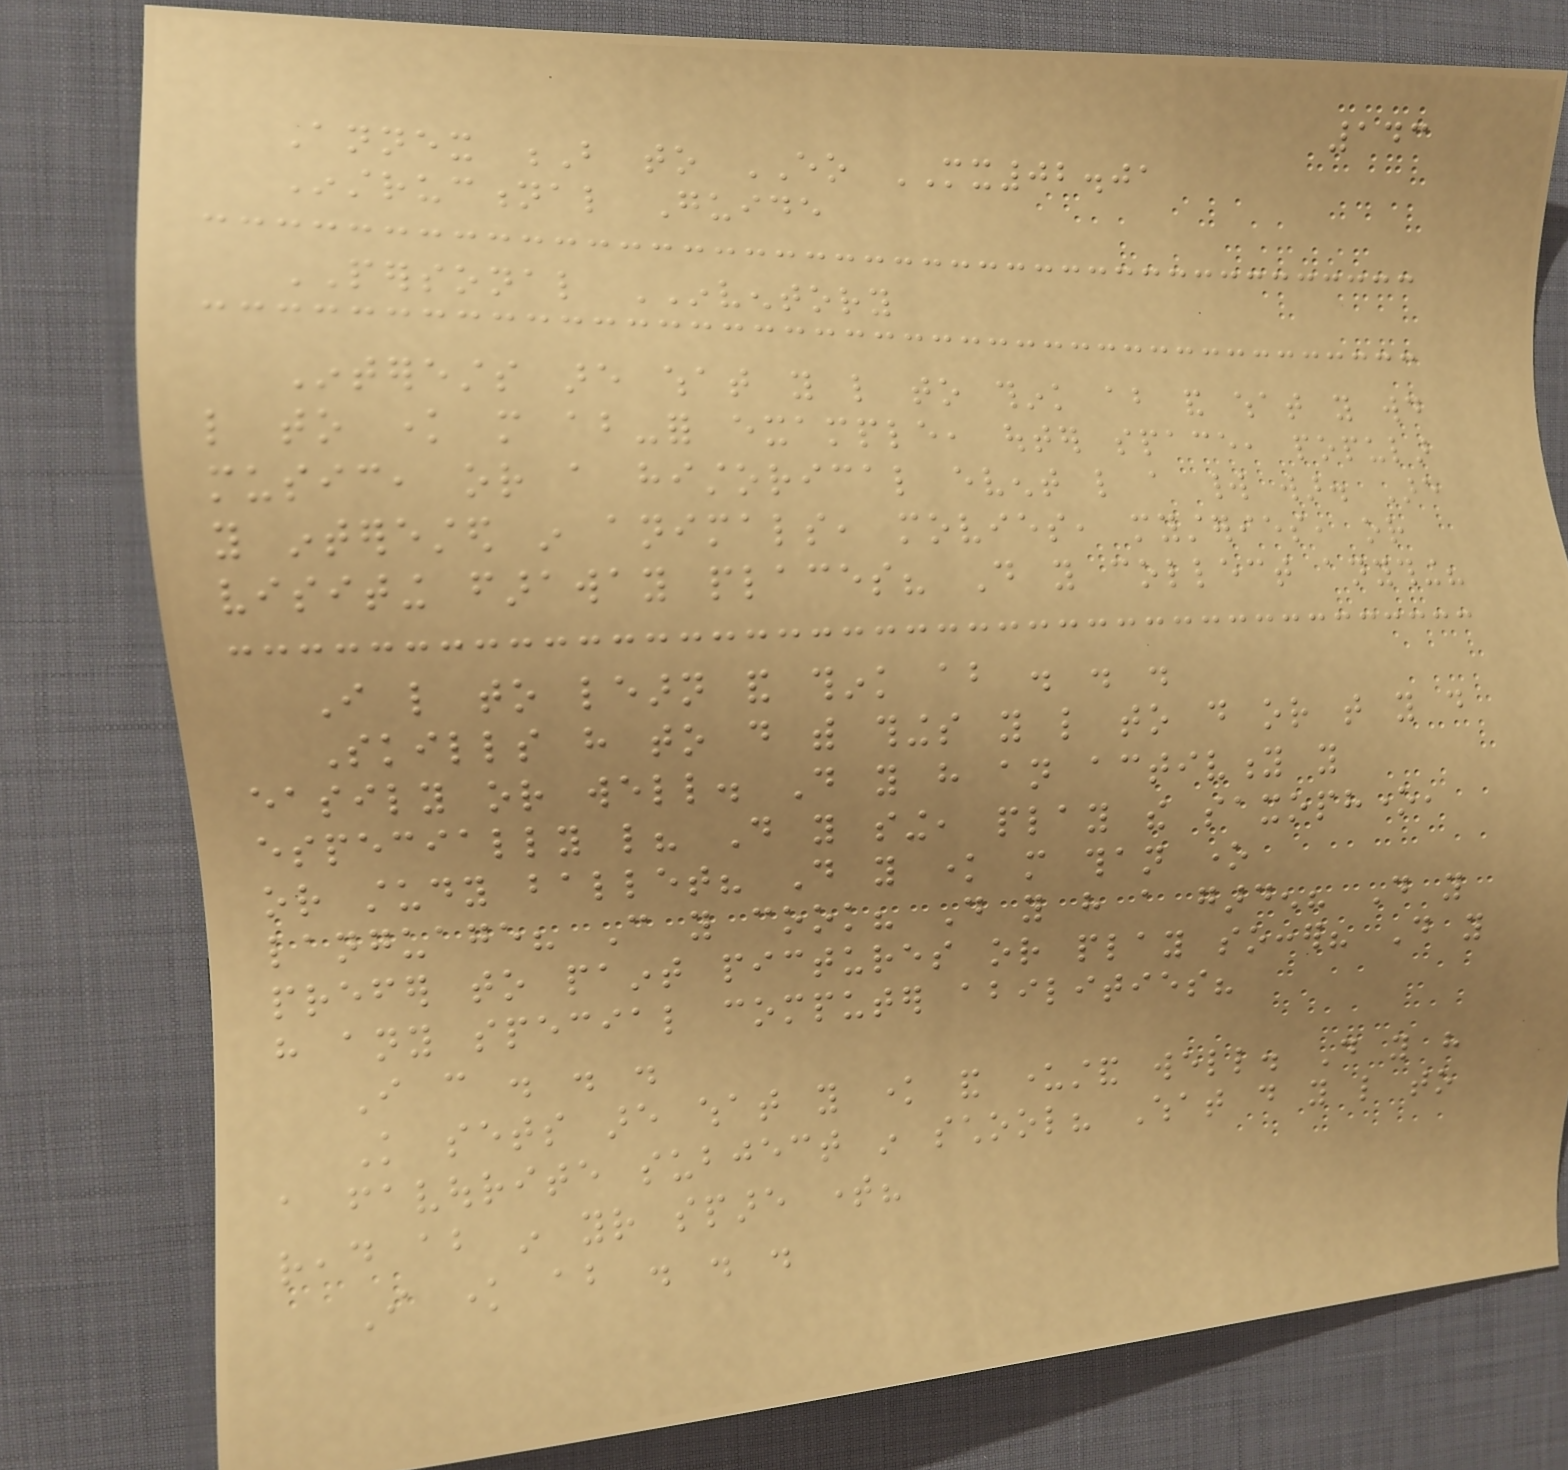143
Annex B to EO MX02.01
Instructional Guide
PERSONAL INVENTORY
Interests are what you like to think about and what you would
like to know more about-for example, outer space, popular
music, or a historical event like a world war. Are
you interested in animals, movies, mysteries, or
visiting faraway places? Do you collect anything?
I like to learn and think about . . .
Skills have to do with things you like to do or that you do
easily or well. Do you have an activity you
especially like? Do you sing, play the saxophone,
or study ballet? Do you know more than one
language? Can you cook? Do you have a garden? Do you
prefer to paint pictures or play soccer? Do you
have any special computer abilities?
I can . . .
Knowledge sets are what you know and understand well. Do you have
a favourite subject in school? What do you like to
read about in your spare time?
I know about . . .
